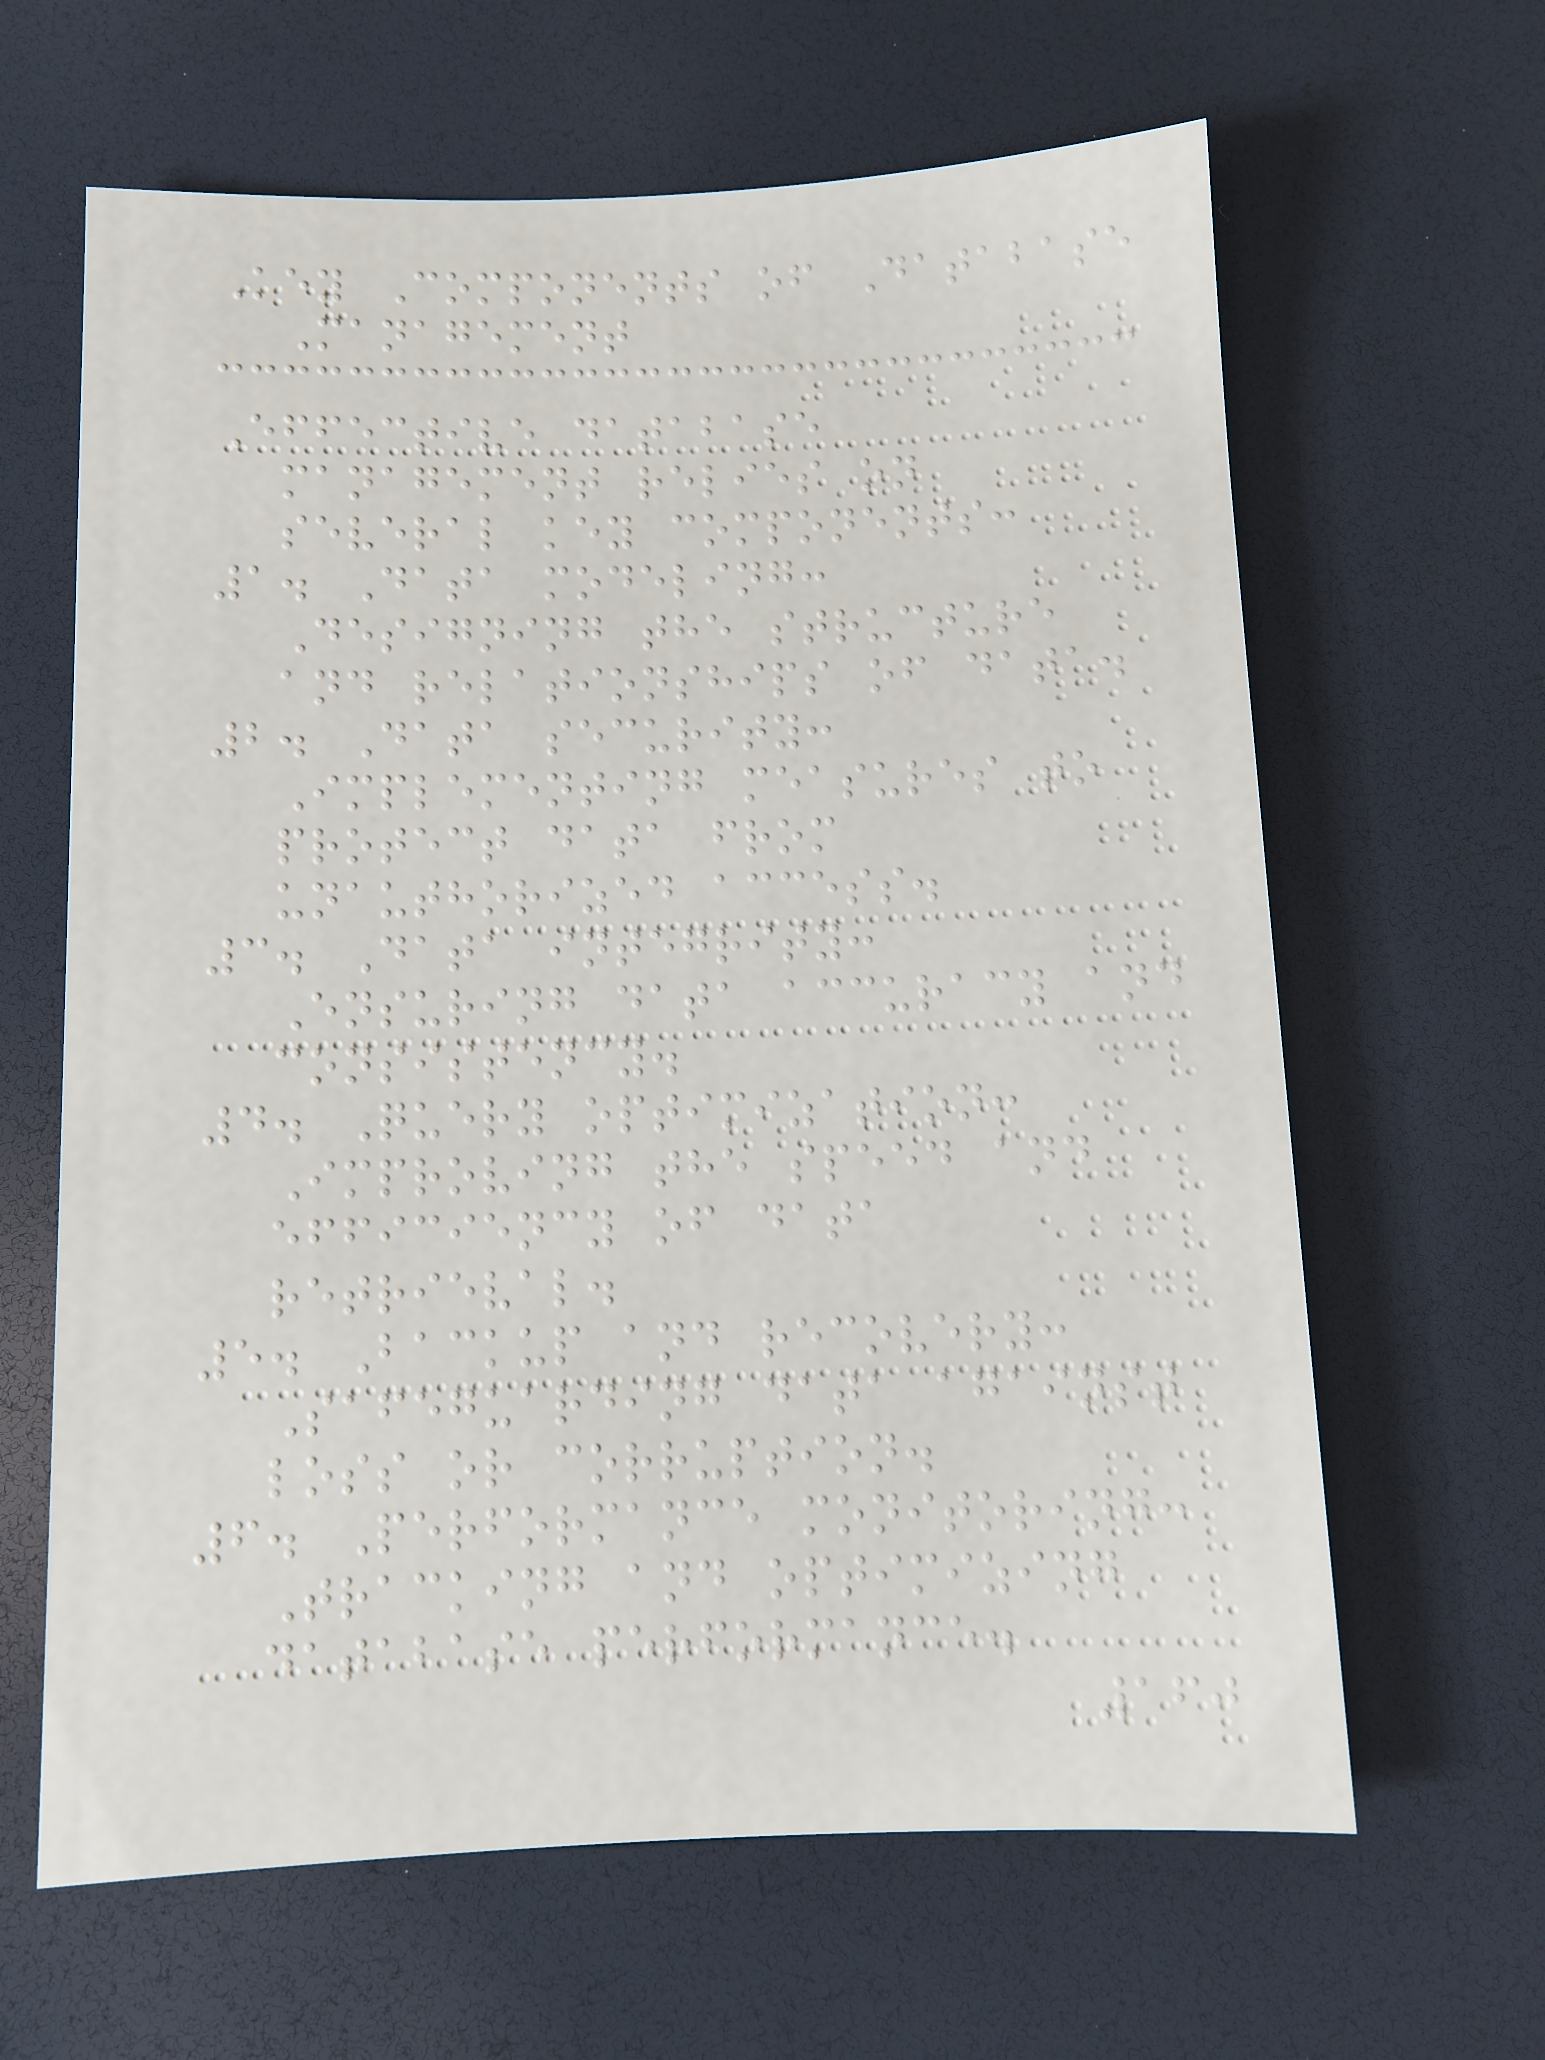Key Components of Database
Management
Effective database
management relies on
several key components:
1. Data modeling:
Designing the structure
and relationships of data.
2. Data security:
Implementing measures to
protect data from
unauthorized access.
3. Data integrity:
Ensuring data accuracy and
consistency.
4. Query optimization:
Improving the speed and
efficiency of data
retrieval.
5. Backup and recovery:
Safeguarding data against
loss or corruption.
6. Performance monitoring:
Tracking and optimizing
database performance.
160
